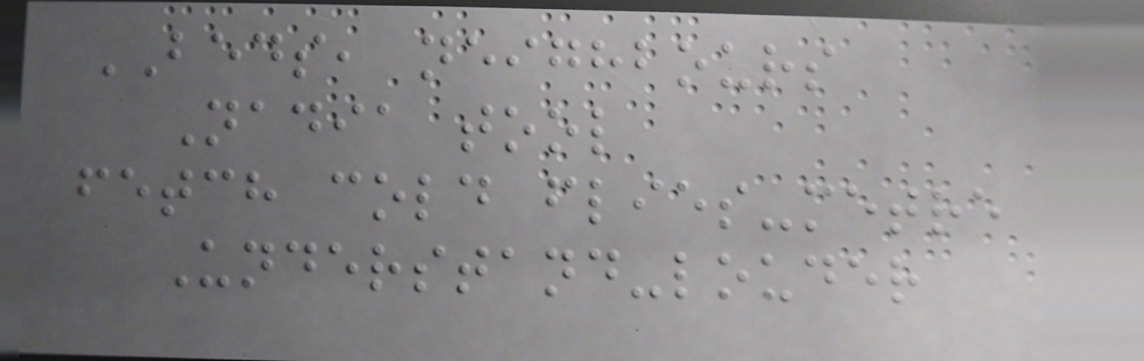BEDS, neighbours
Nadia tool
fetch cold flies-metre
Understand-louder
